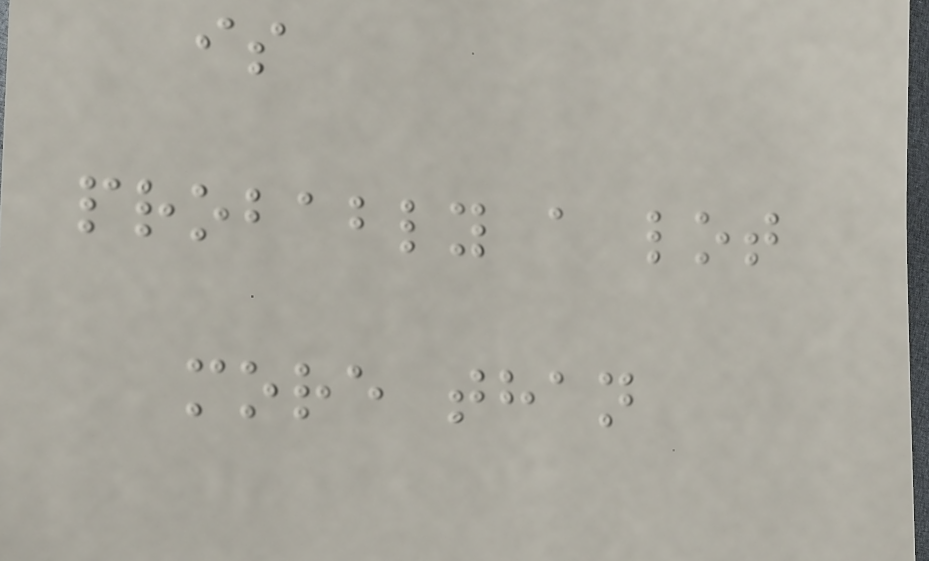is
probably a lot
more than
